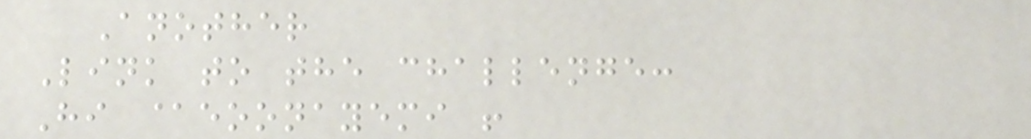Another
Link to the challenge:
Hi @eoonayemi !
